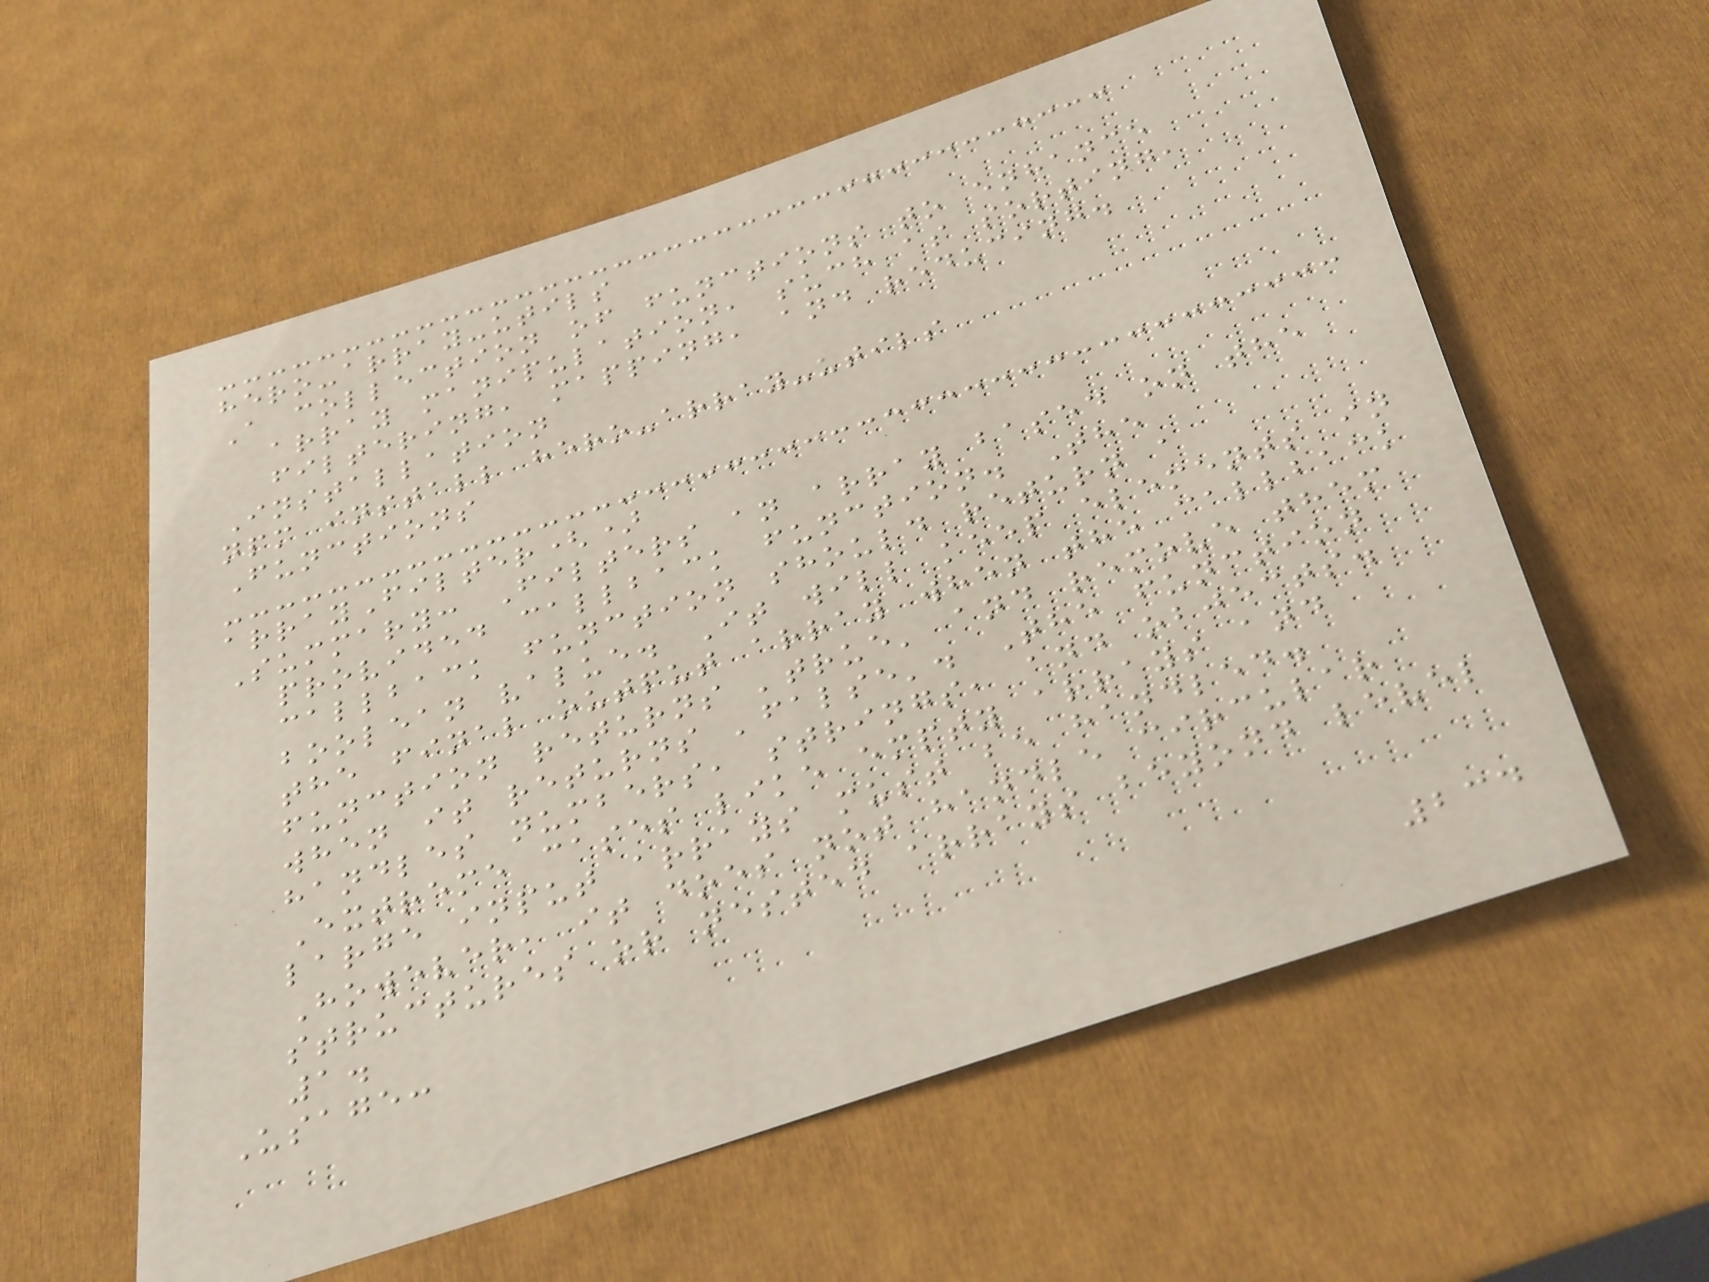hero-array-utils
A collection of functions to enhance
array manipulation, such as sorting,
filtering, mapping, and reducing.
Installation
npm install hero-array-utils
Functions
arrayFilter()
Summary: Filters an array based on the
provided callback function. The
callback function should return a
boolean value. It will keep elements in
the final output array when the callback
function returns 'true' and remove them
when it returns 'false'. The function
handles numbers, strings, and objects.
Extreme cases like empty arrays and
large input arrays must be handled.
However, it does not handle circular
structures or nested arrays beyond level
1.
Usage:
234
